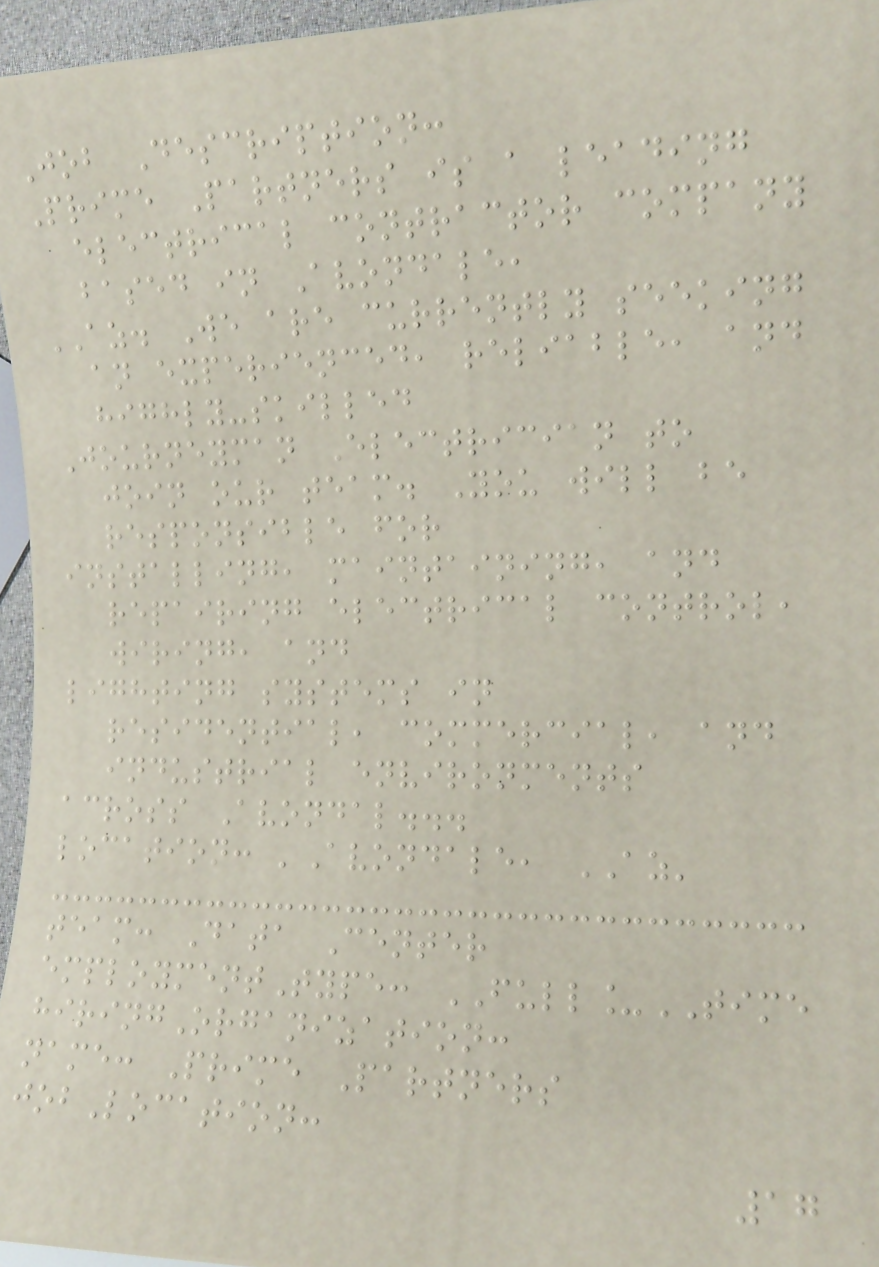Job Description:
Prime Partners is a leading
electrical contractor company
based in Avondale,
AZ. We are currently seeking
an experienced, reliable, and
highly-skilled
Journeyman Electrician to
join our team. You will be
responsible for
installing, maintaining, and
repairing electrical control,
wiring, and
lighting systems in
residential, commercial, and
industrial environments
across Avondal...
location: 'Avondale, AZ'
team: Data Center
employmentType: FULL_TIME
hiringOrganization:
name: Prime Partners
jobLocation:
17
